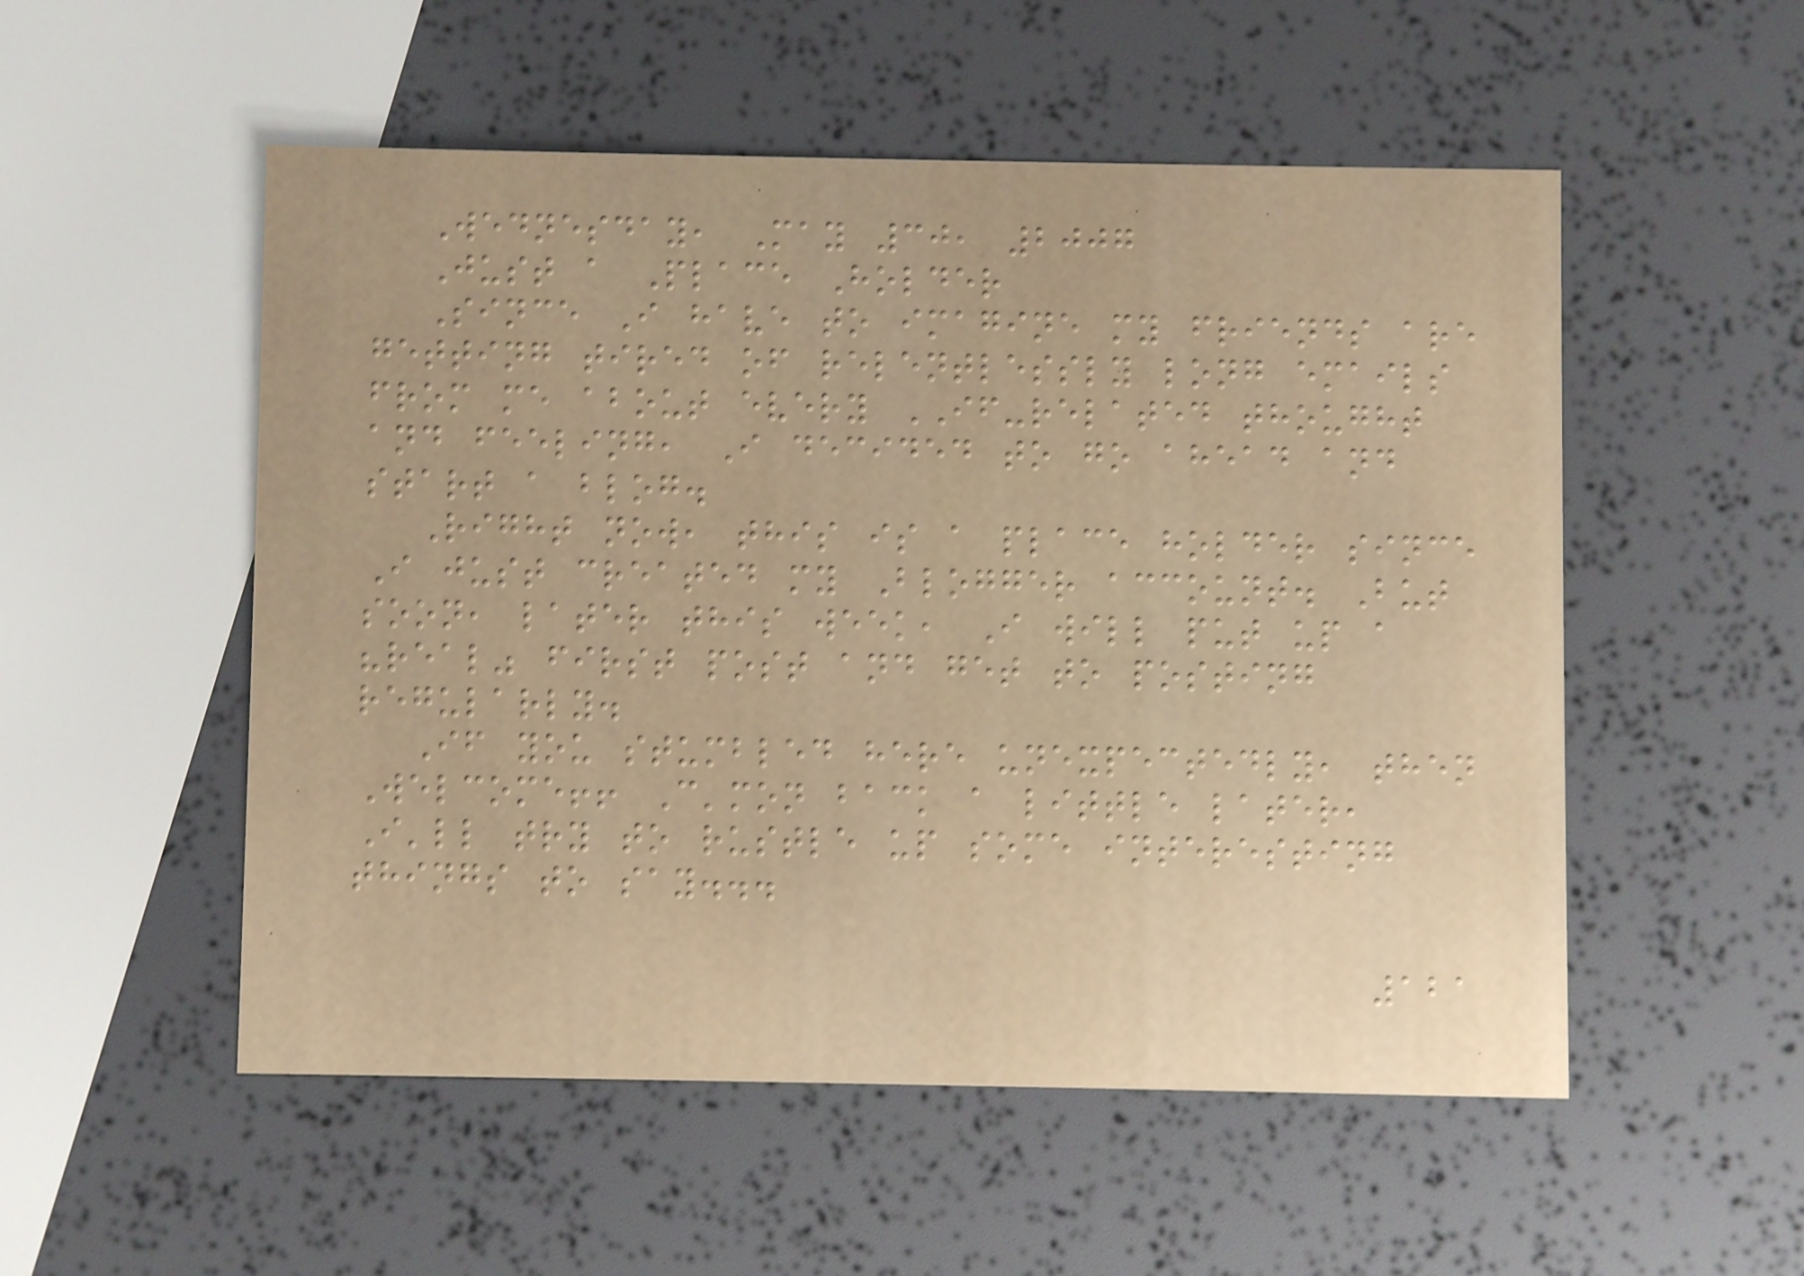Wednesday, May 30, 2007
Just a Place Holder
Since I have to imagine my friends are
getting tired of relentlessly long emails
from me about every IF-related thought
and feeling, I decided to go ahead and
start a blog.
Right now, this is a place holder since
I just created my Blogger account. But
soon, later this week, I will put up a
"real" first post and get to posting
regularly.
If you stumbled here unexpectedly, then
Welcome!! C'mon back a little later,
I'll try to rustle up some interesting
things to say...
121
